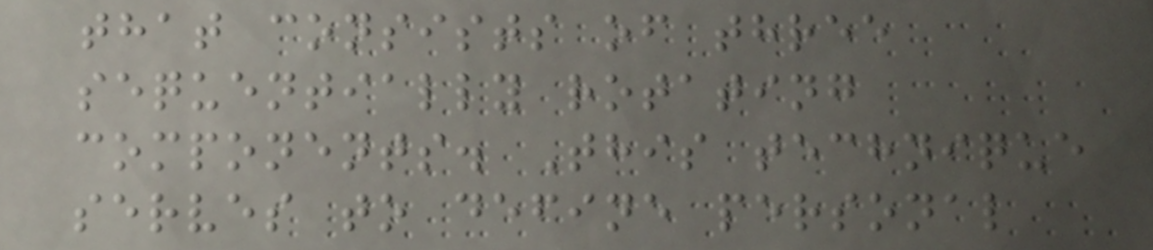that consists of three
sequentially rotating
components. This technique
serves to define personal
